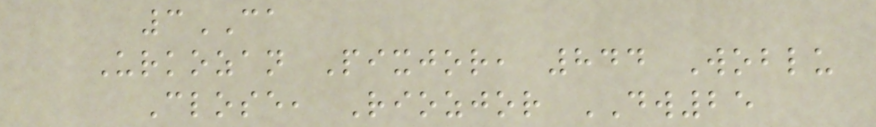3CA
Urkozan Pixjor, 844 Woblu
Close, Riozjor DW25
